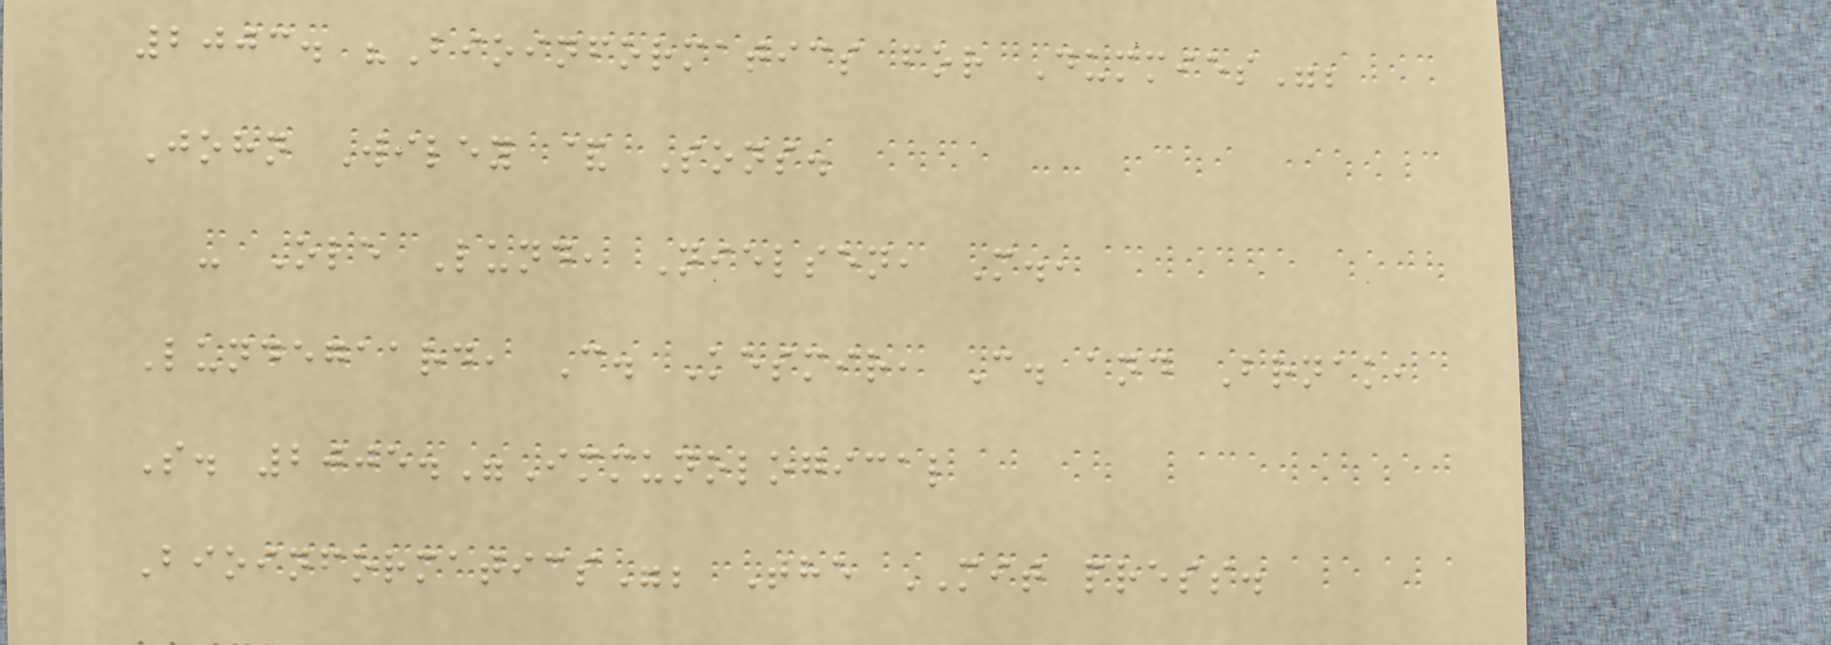2003. "Bioinformatics for Dummies";
John Wiley & Sons.
- Ole Lund, Nielsen, M.,
Lundegaard, C. Kesmir, C. and Brnak,
S. 2005."Immunological
Bioinformatics"; The MIT press.
